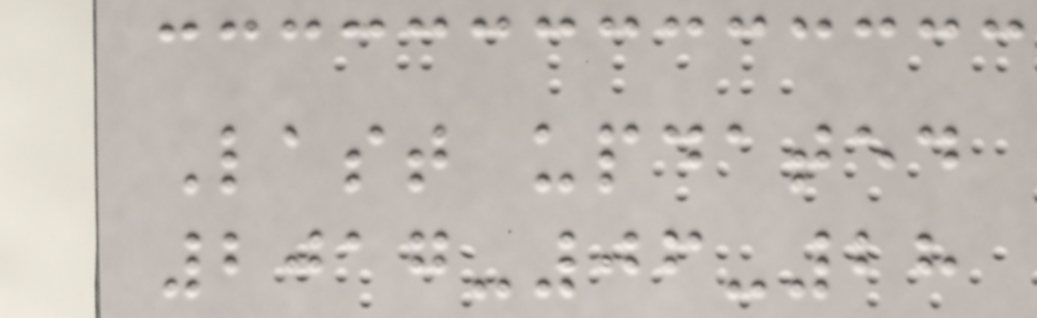Last updated
2017-06-28
